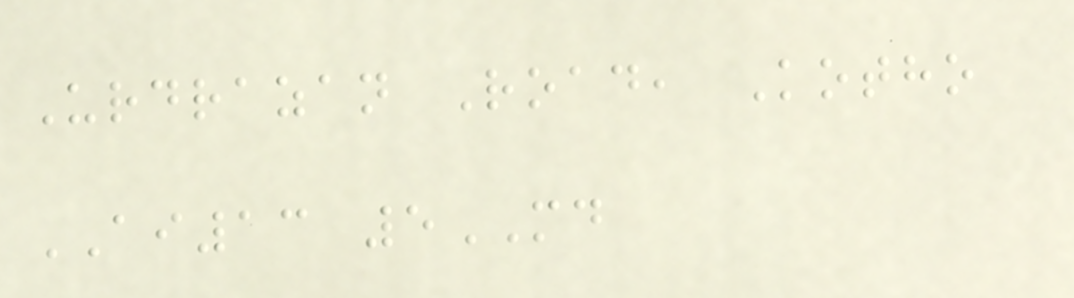Urdrazan Road, Kotho
AI13 5MD
